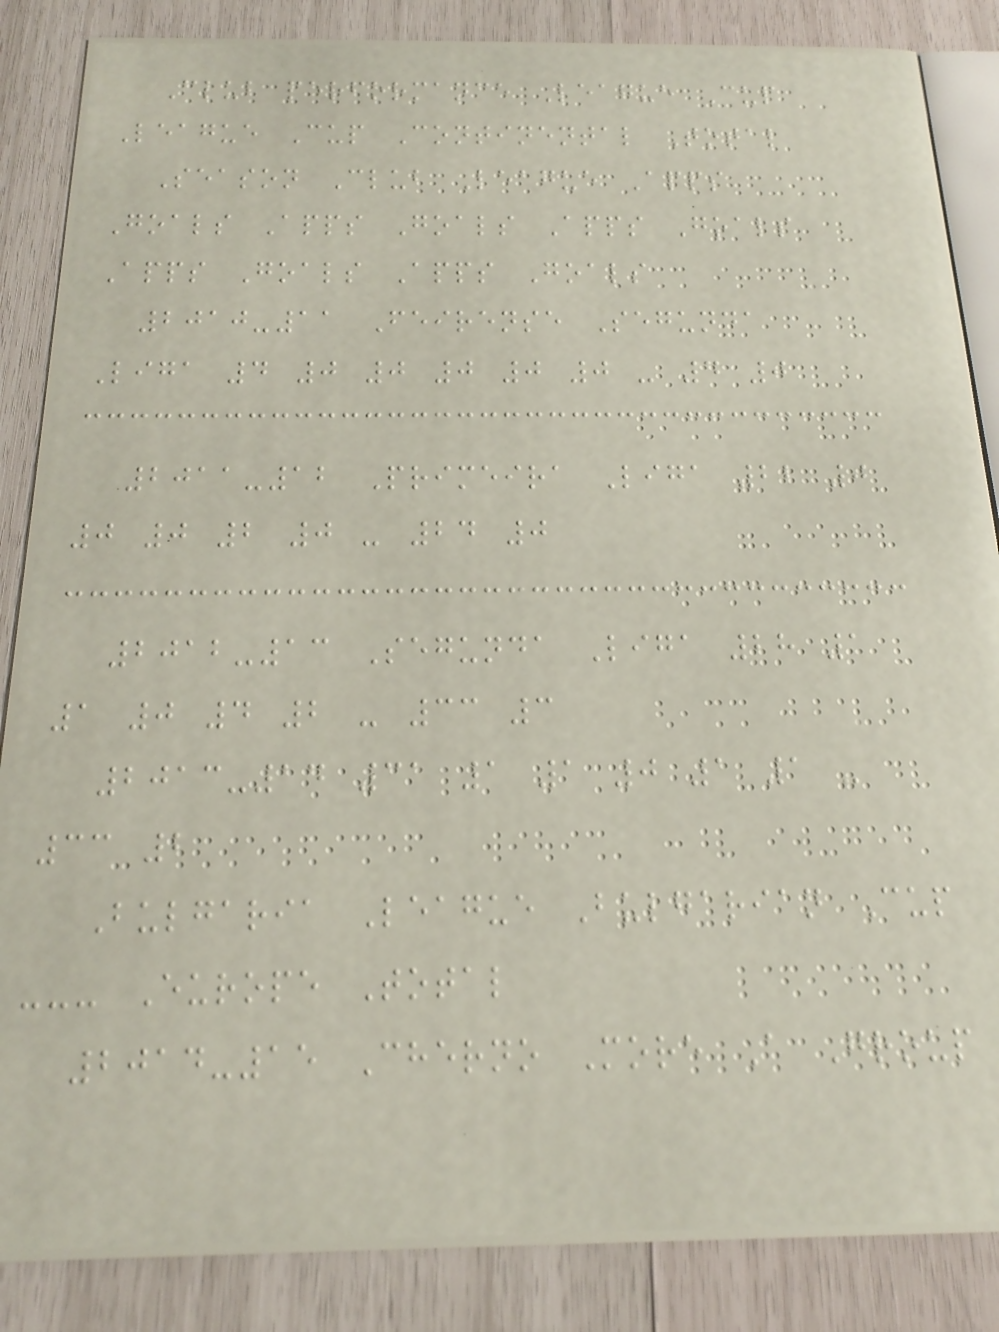Club performance League Cup
League Cup Continental Total
Season Club League Apps
Goals Apps Goals Apps Goals
Apps Goals Apps Goals
2010-11 Feirense Segunda
Liga 4 0 0 0 0 0 - 4 0
2011-12 Primeira Liga 22 0
0 0 2 0 - 24 0
2012-13 Segunda Liga 28 1
1 0 4 2 - 33 3
2013-14 31 1 1 0 1 1 -
33 2
Bulgaria League Bulgarian Cup
--- Europe Total
2014-15 Cherno More A Group
